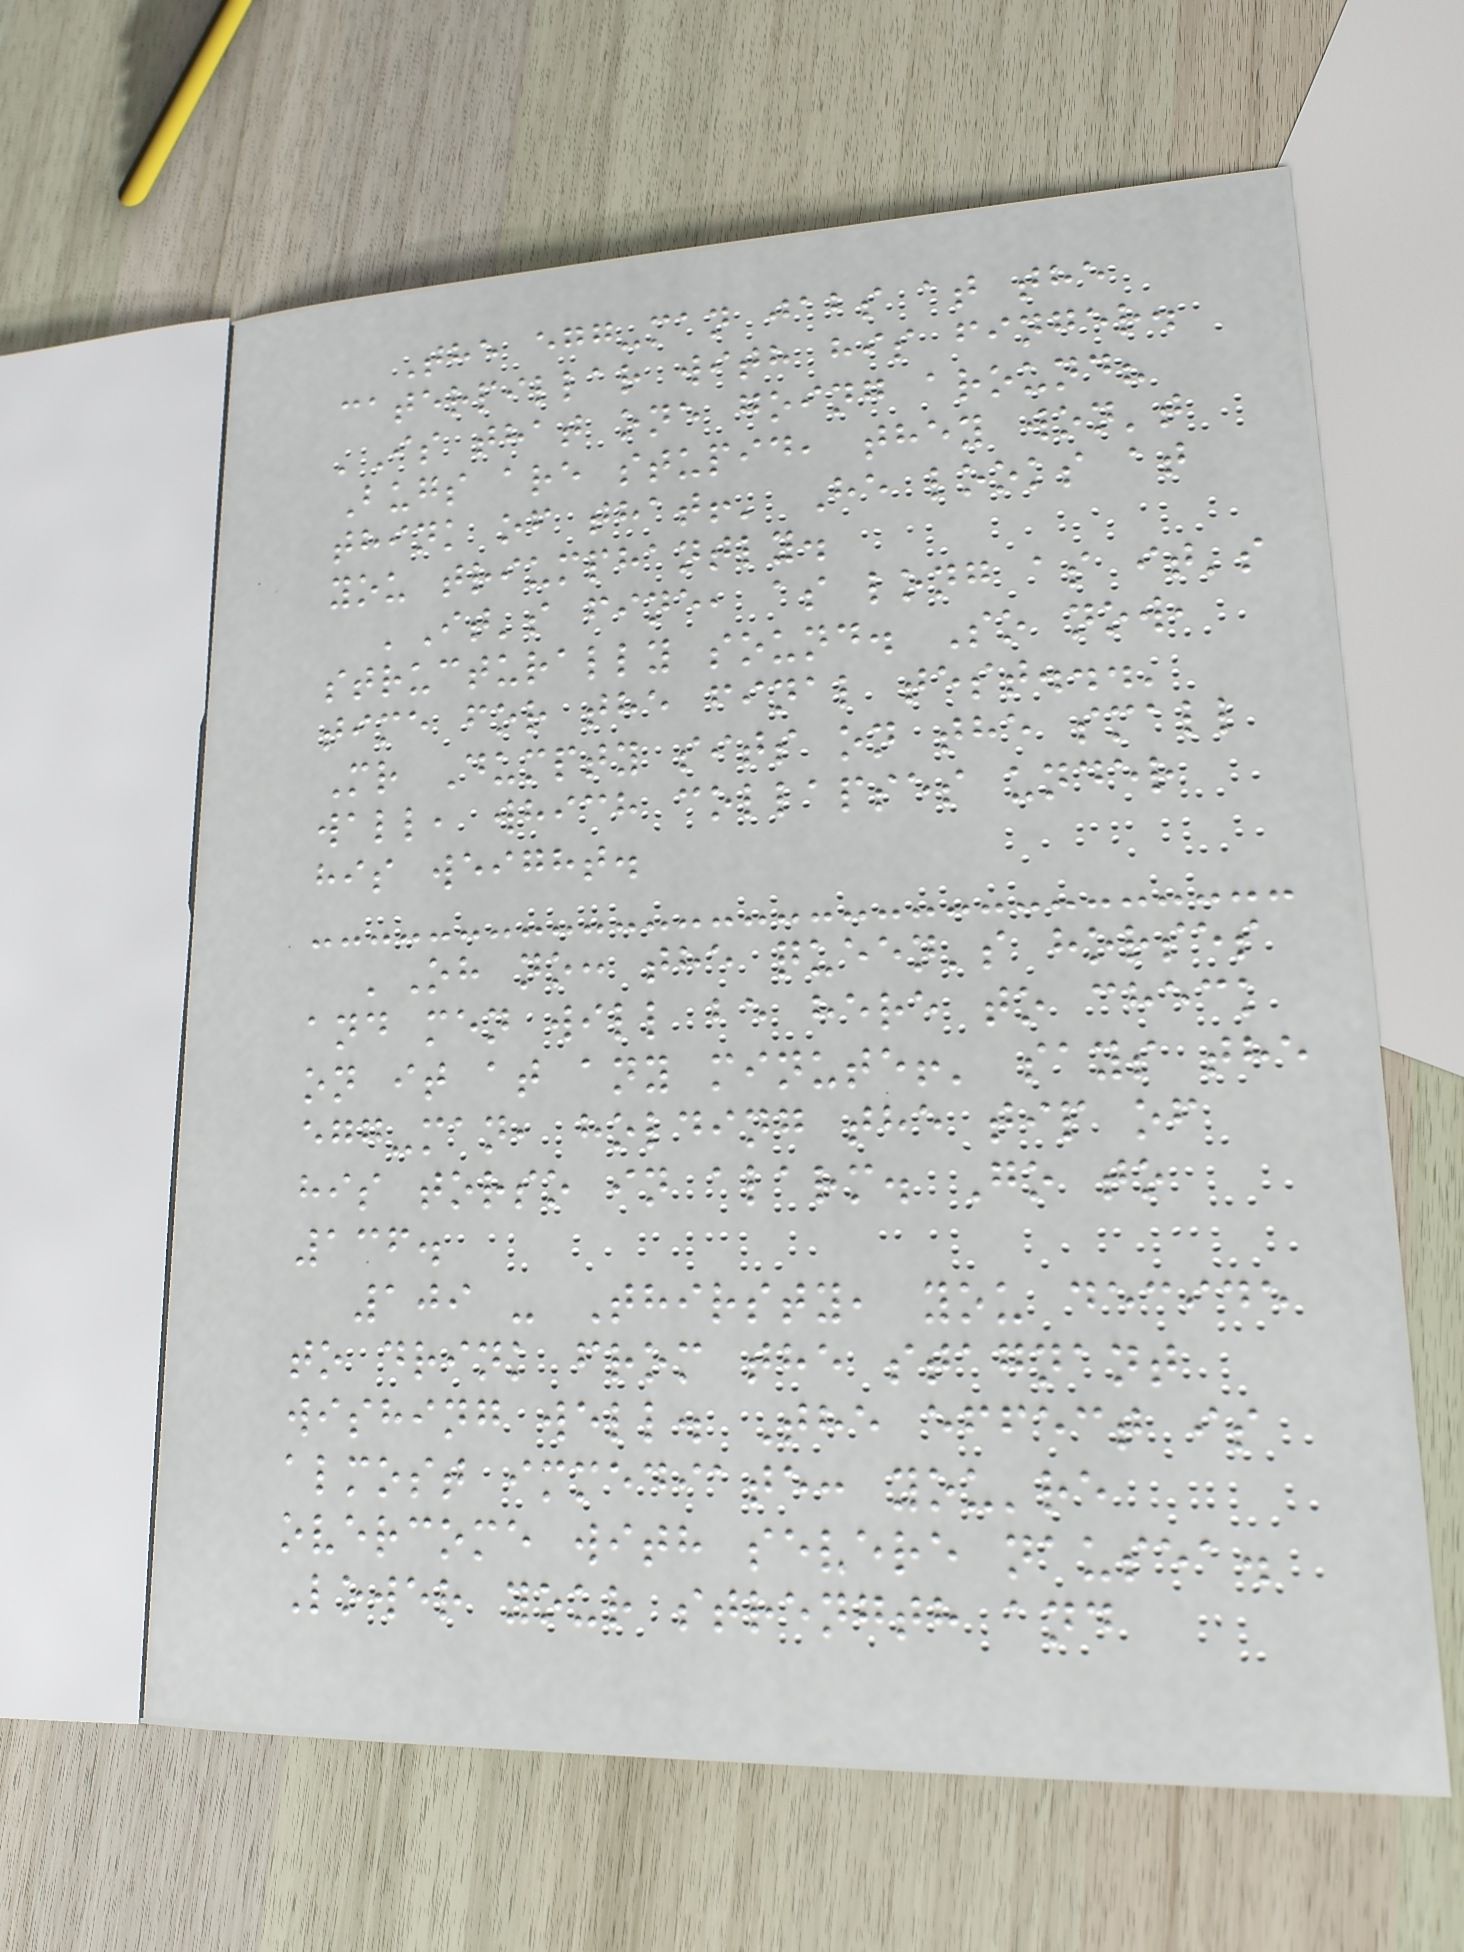The egg-man jabs at the
caterpillar with his finger.
'Is that one going around?
Bugs are stupid, they won't
think of that!' He looks at
you triumphantly.
'It's fine, as long as it's
structurally sound. So now,
time for the final test...'
Mr Dumpty sits on the small
wall, which collapses under
his weight.
'Oh no: the queen's horses
and men will be here to check
on it at any minute!' says the
egg-man, holding the tip of
his torso in alarm. Go to
136.
109 - Thirsty, you decide
to drink from the stagnant
wishing well. The effect is
almost immediate: you're
overcome with severe nausea.
Lower your strength and
